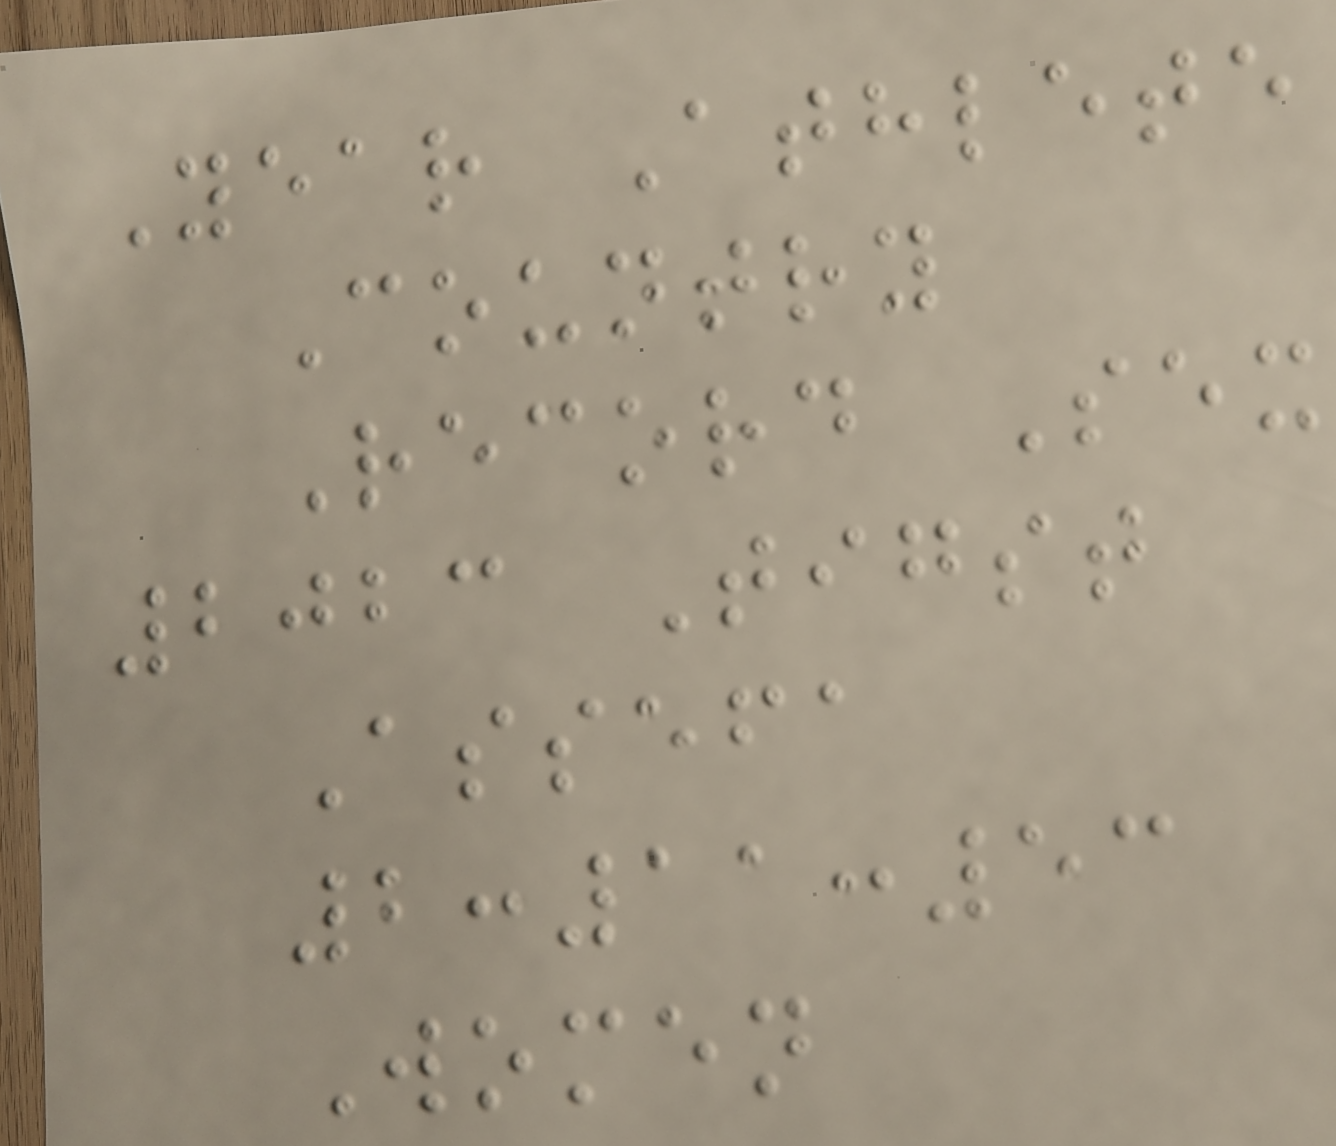Year Athlete
Country
Record Sex
2023 Tigst
Assefa
2:11:53
Women
